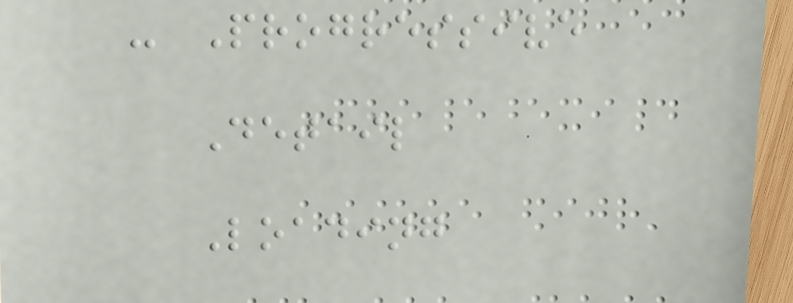- Progressive
Detail
Loading
